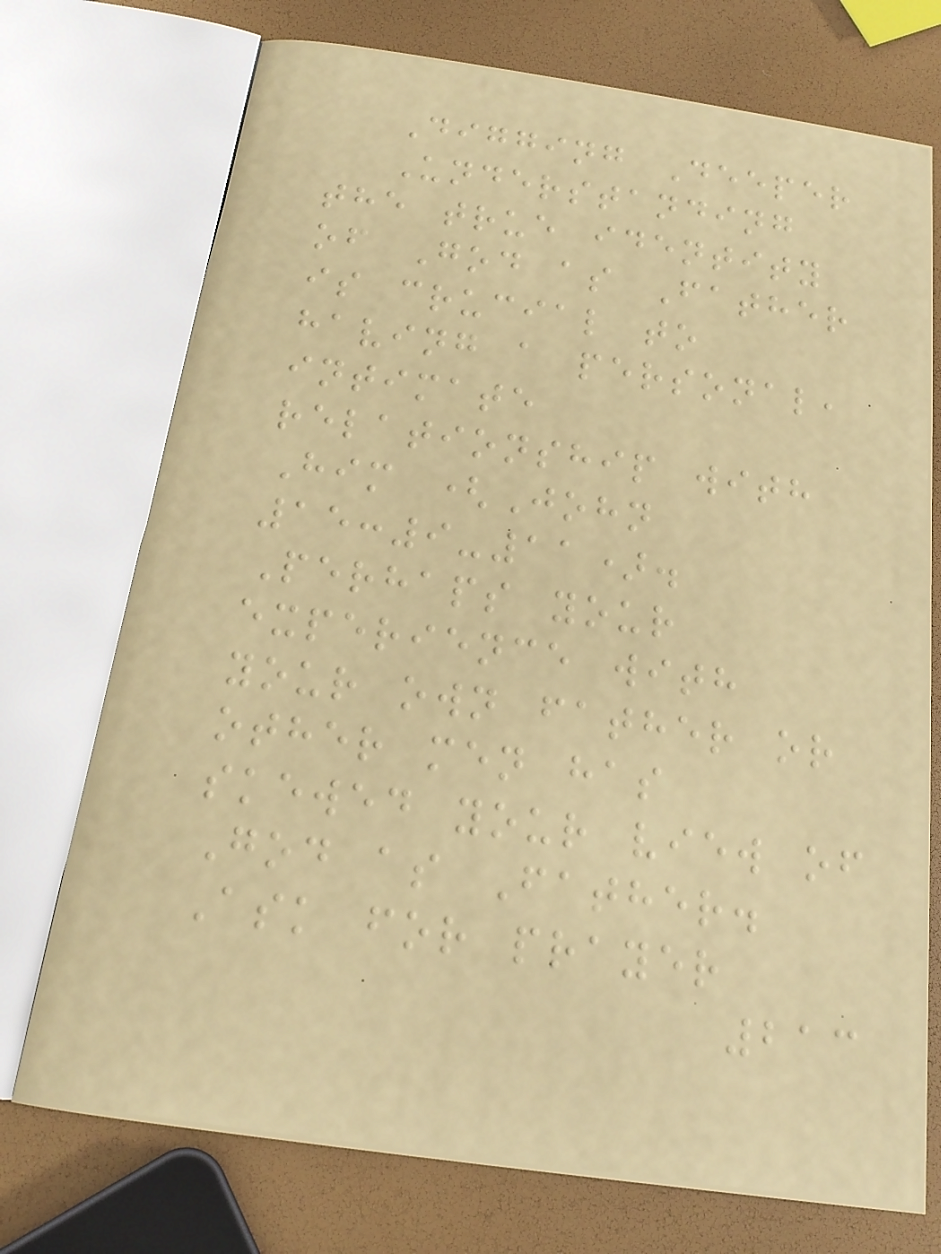Digging Deeper
Understanding
the true identity
of God as Father
is crucial to
having a personal,
intimate
relationship with
Him (John
15:9-11).
Perhaps your
experience with
your own father or
other men has
skewed your view of
God as Father.
Ask for prayer
213
